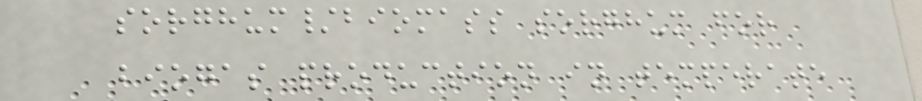sorghum/biomass sorghum for
biogas production in temperate
